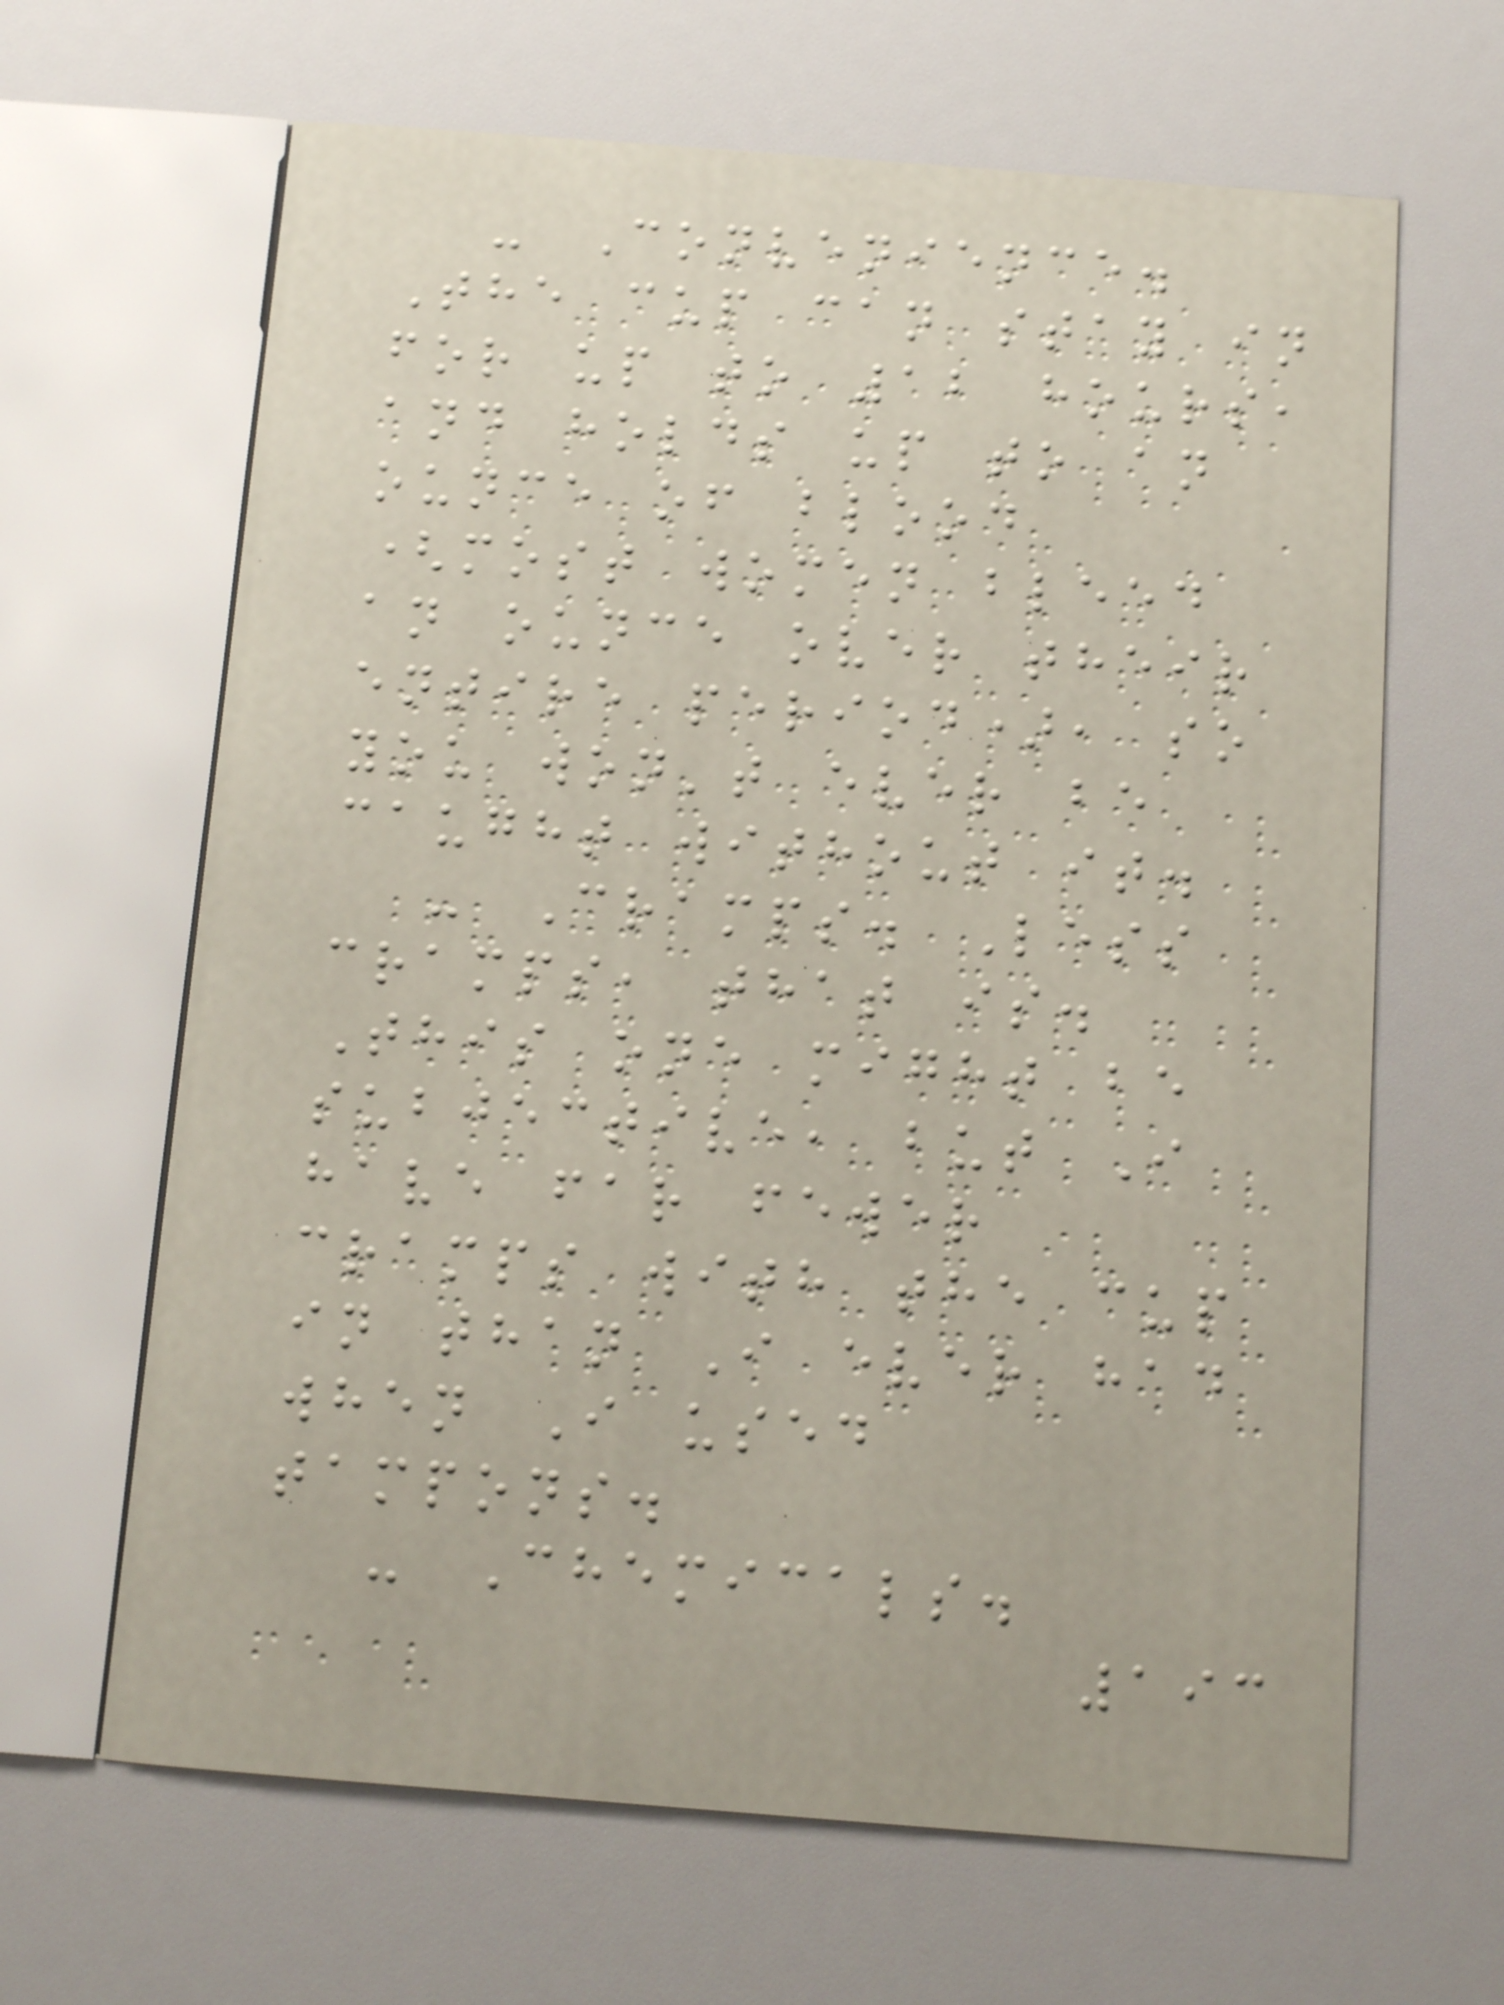- Convenience.
The cup can stay in
for up to 12 hours,
and holds up to an
ounce of blood
(most women bleed
an ounce over their
entire period), so
you won't ever be
caught without it.
- Cramps. Less
cramps, that is.
This one might be
subjective, but I
have far fewer
cramps with the cup
in than I ever had
when I used
tampons.
- Chemicals.
193
